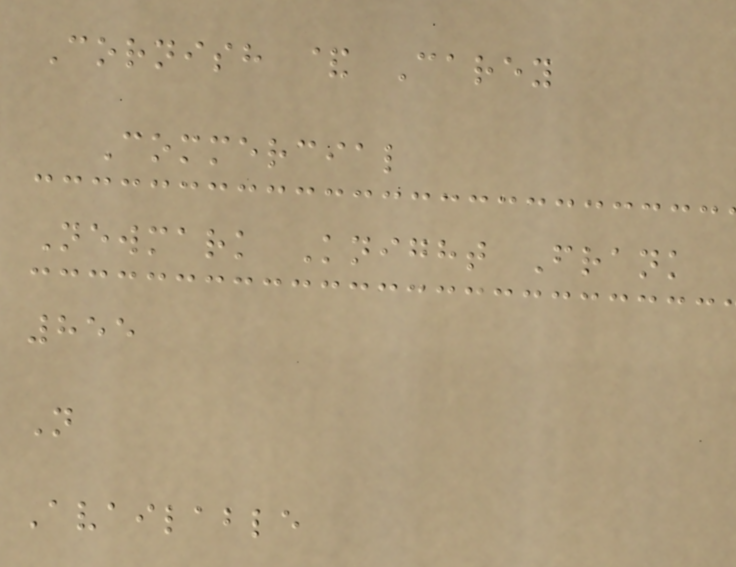Cornish & Carey
Commercial
Newmark Knight Frank
855
N
Available
